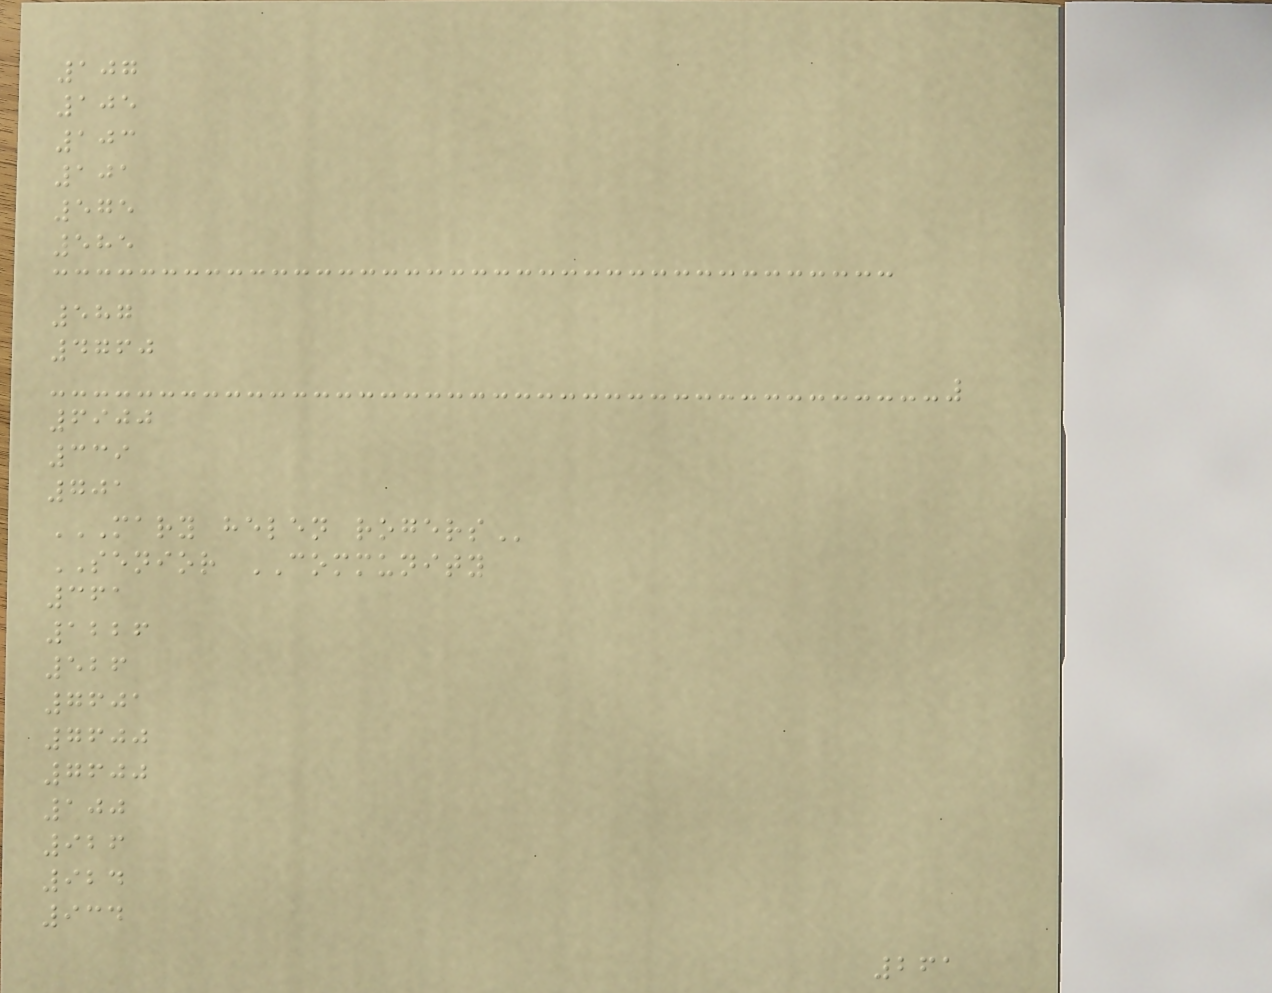107
105
103
101
575
585
587
4760
6900
339
701
MARY HELEN ROGERS
SENIOR COMMUNITY
361
1226
526
7601
7600
7600
100
926
924
934
261
